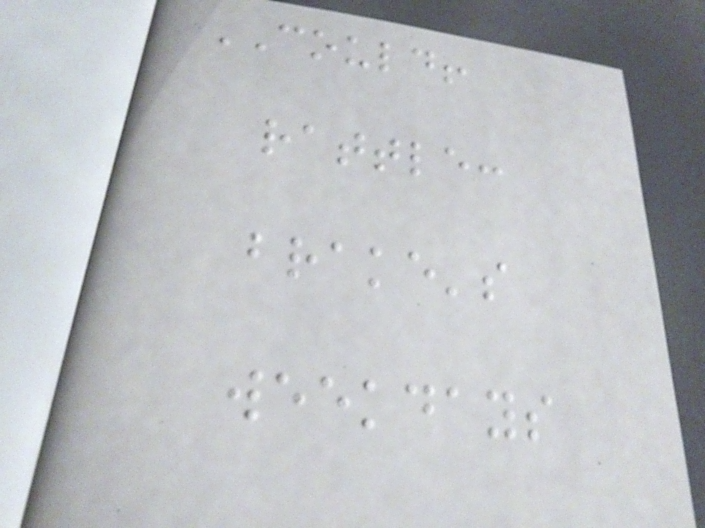COULD!
rattle:
brake's
weekdays
